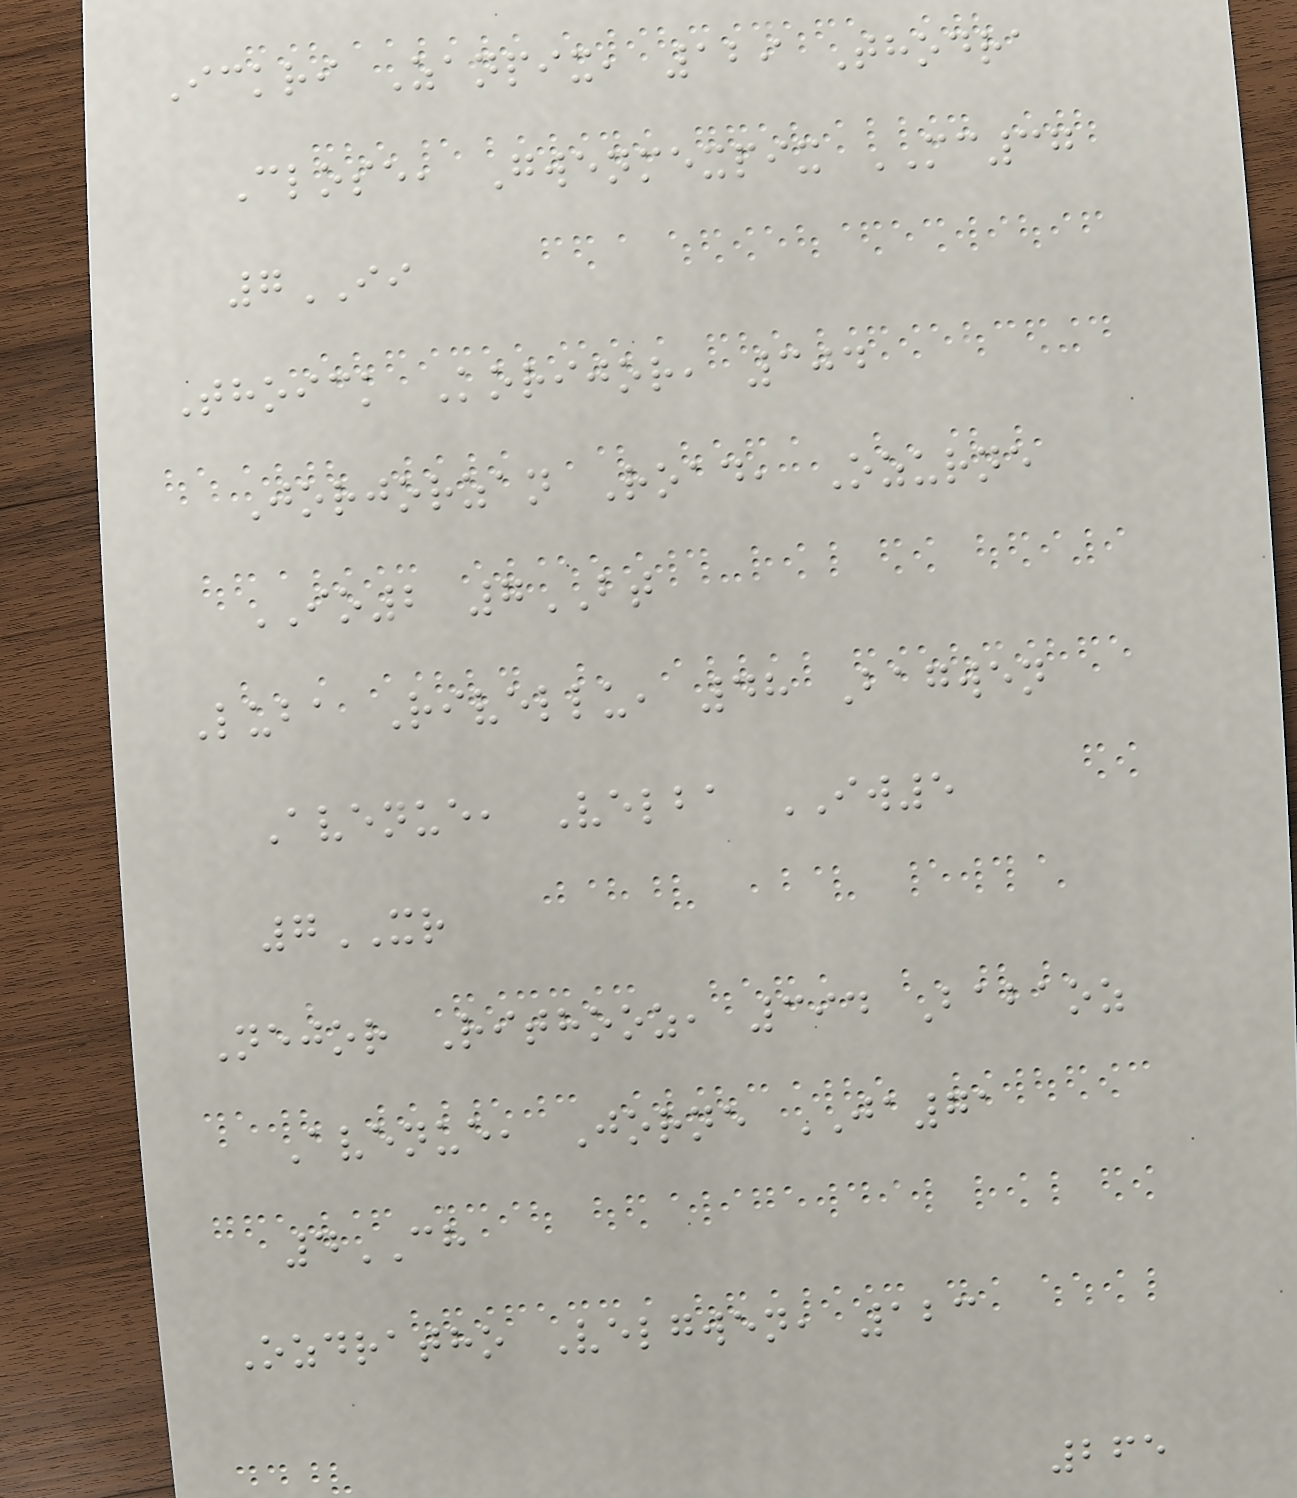Ickri Zanpix, 129 Thodra
Close, Gwenmexpix MC37
7II
Thoick Korijor, 304
Jorjorzan Road, Ozurne
IO2 7BT
Luba Rivellu, 48 Bagwen
Avenue, Velba IW5
7XR
Nejor Rithooz, 394 Babaoz
Avenue, Jorne JA71
4CH
Ozdratho Velgwen, 123
265
